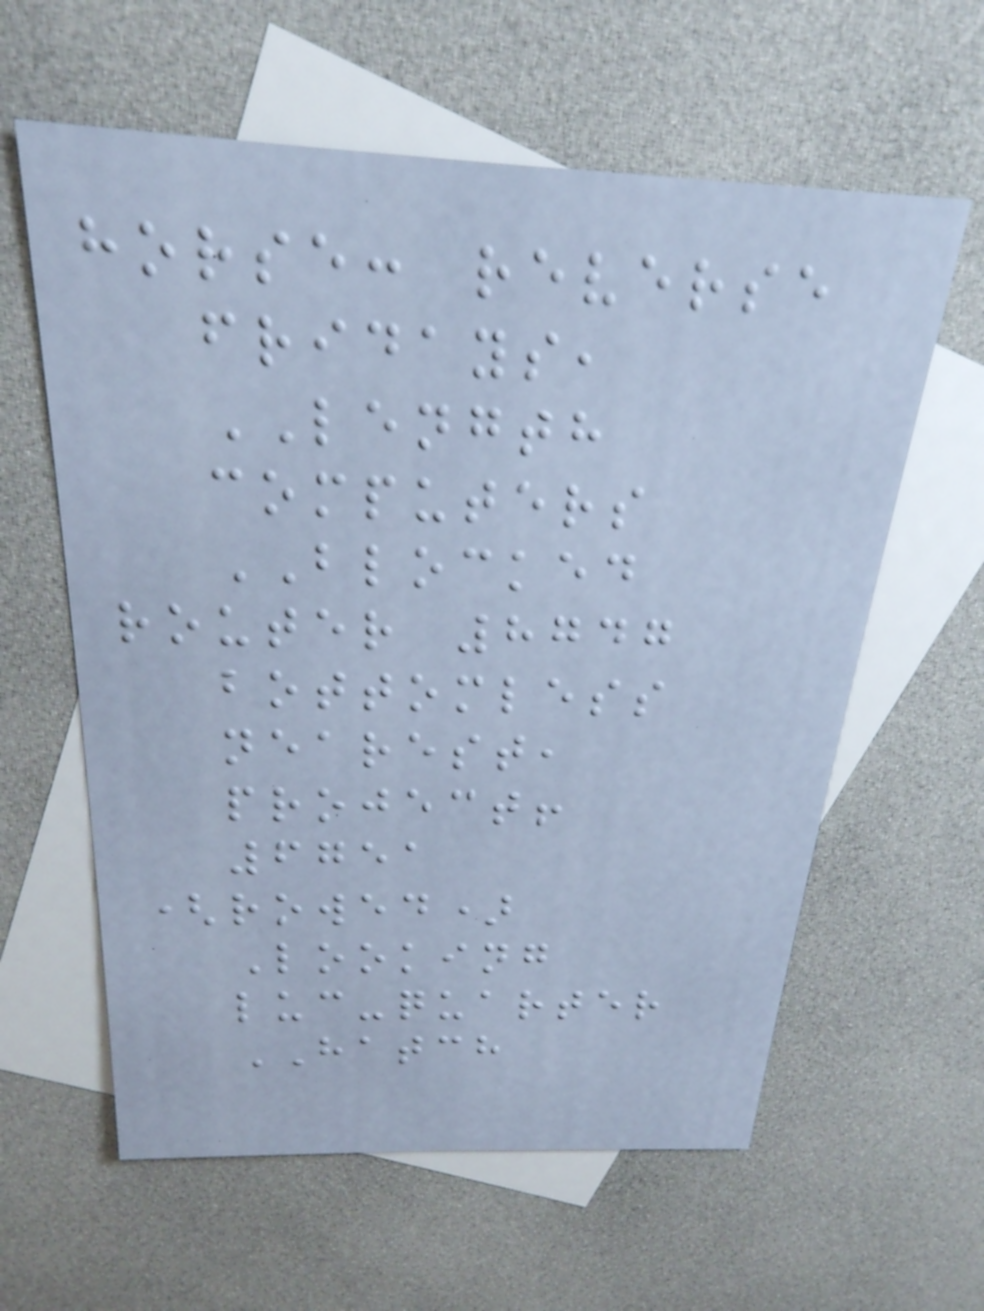horse: reverse
fridays,
LENGTH
computers
BLOCKED
router 8747
bottomless
nearest,
project!
6751
(rowed)
Looking
luc-quarter
HATCH
